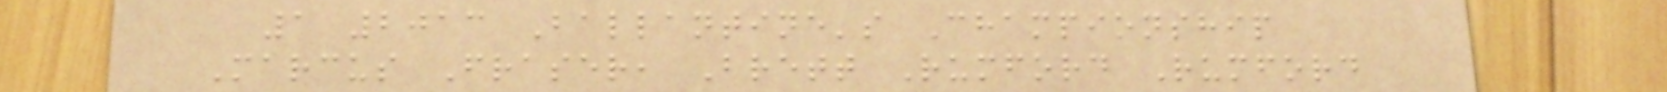1 2013 Ballantine's Championship
Marcus Fraser, Brett Rumford Rumford
